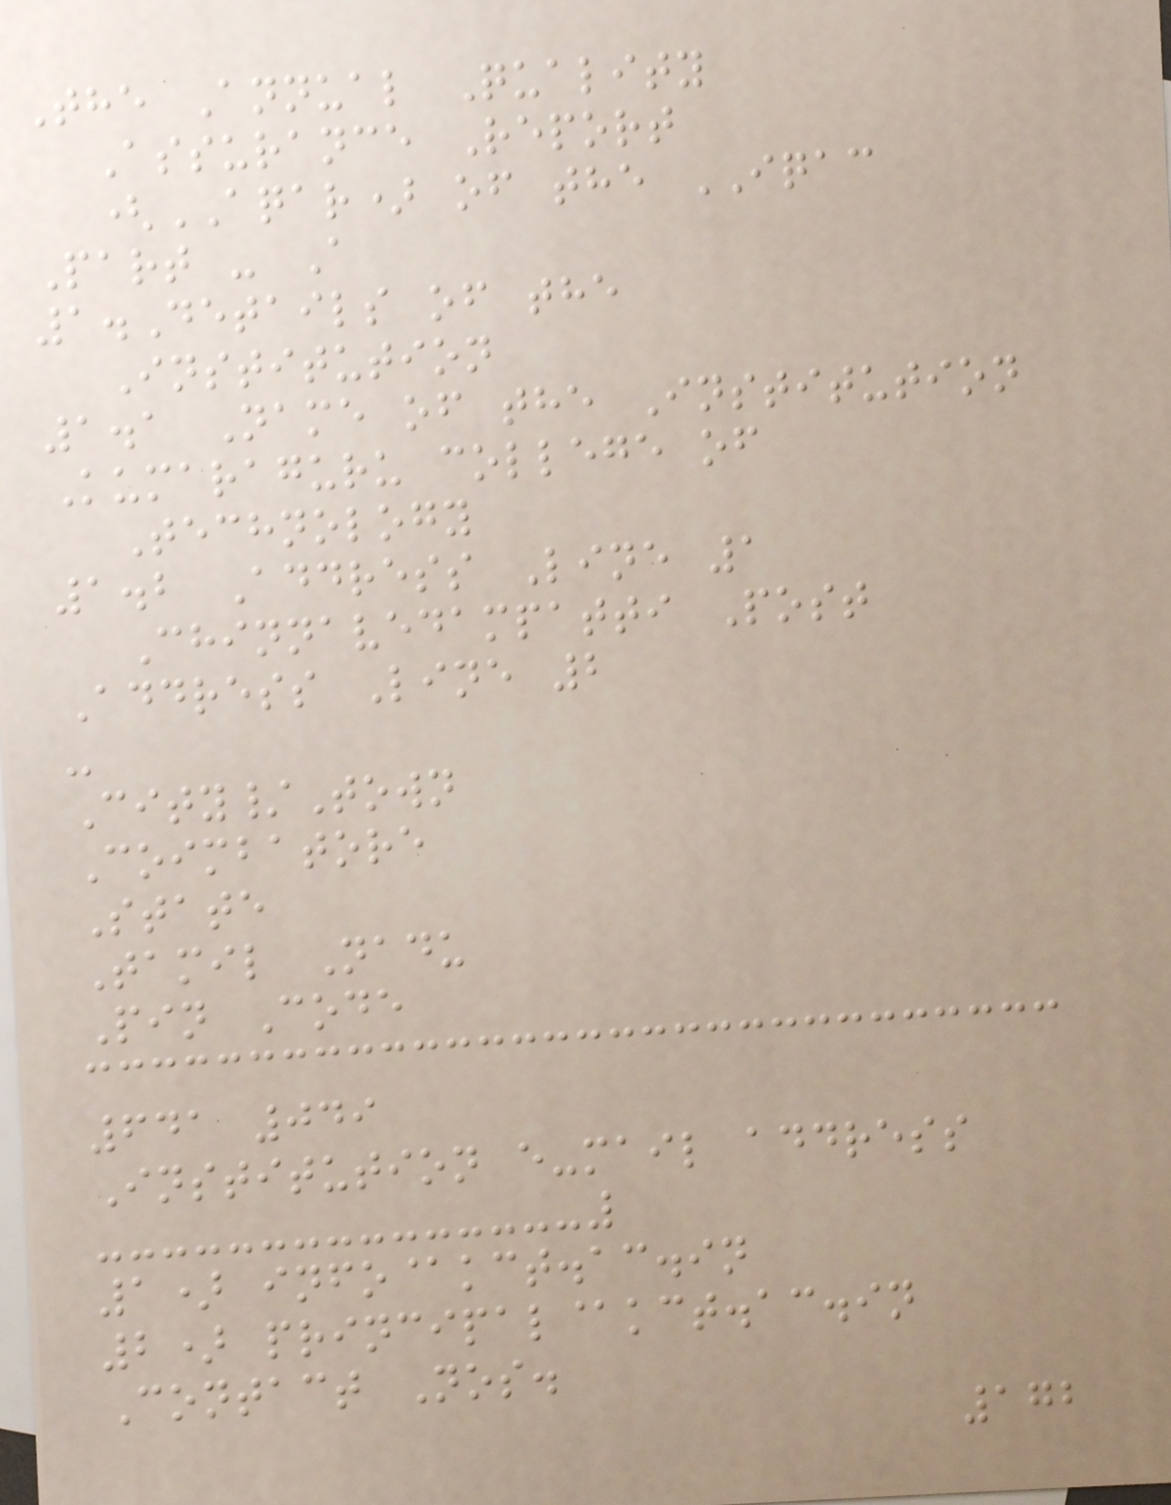The Annual Quality
Assurance Report
(AQAR) of the IQAC
Part - A
1.Details of the
Institution
1.1 Name of the Institution
Kumaraguru college of
Technology
1.2 Address Line 1
Chinnavedampatti Post
Address Line 2
-
City/Town
Coimbatore
State
Tamil Nadu
Pin Code
641 049
Institution e-mail address
1) info@kct.ac.in
2) principal@kct.ac.in
Contact Nos.
172
